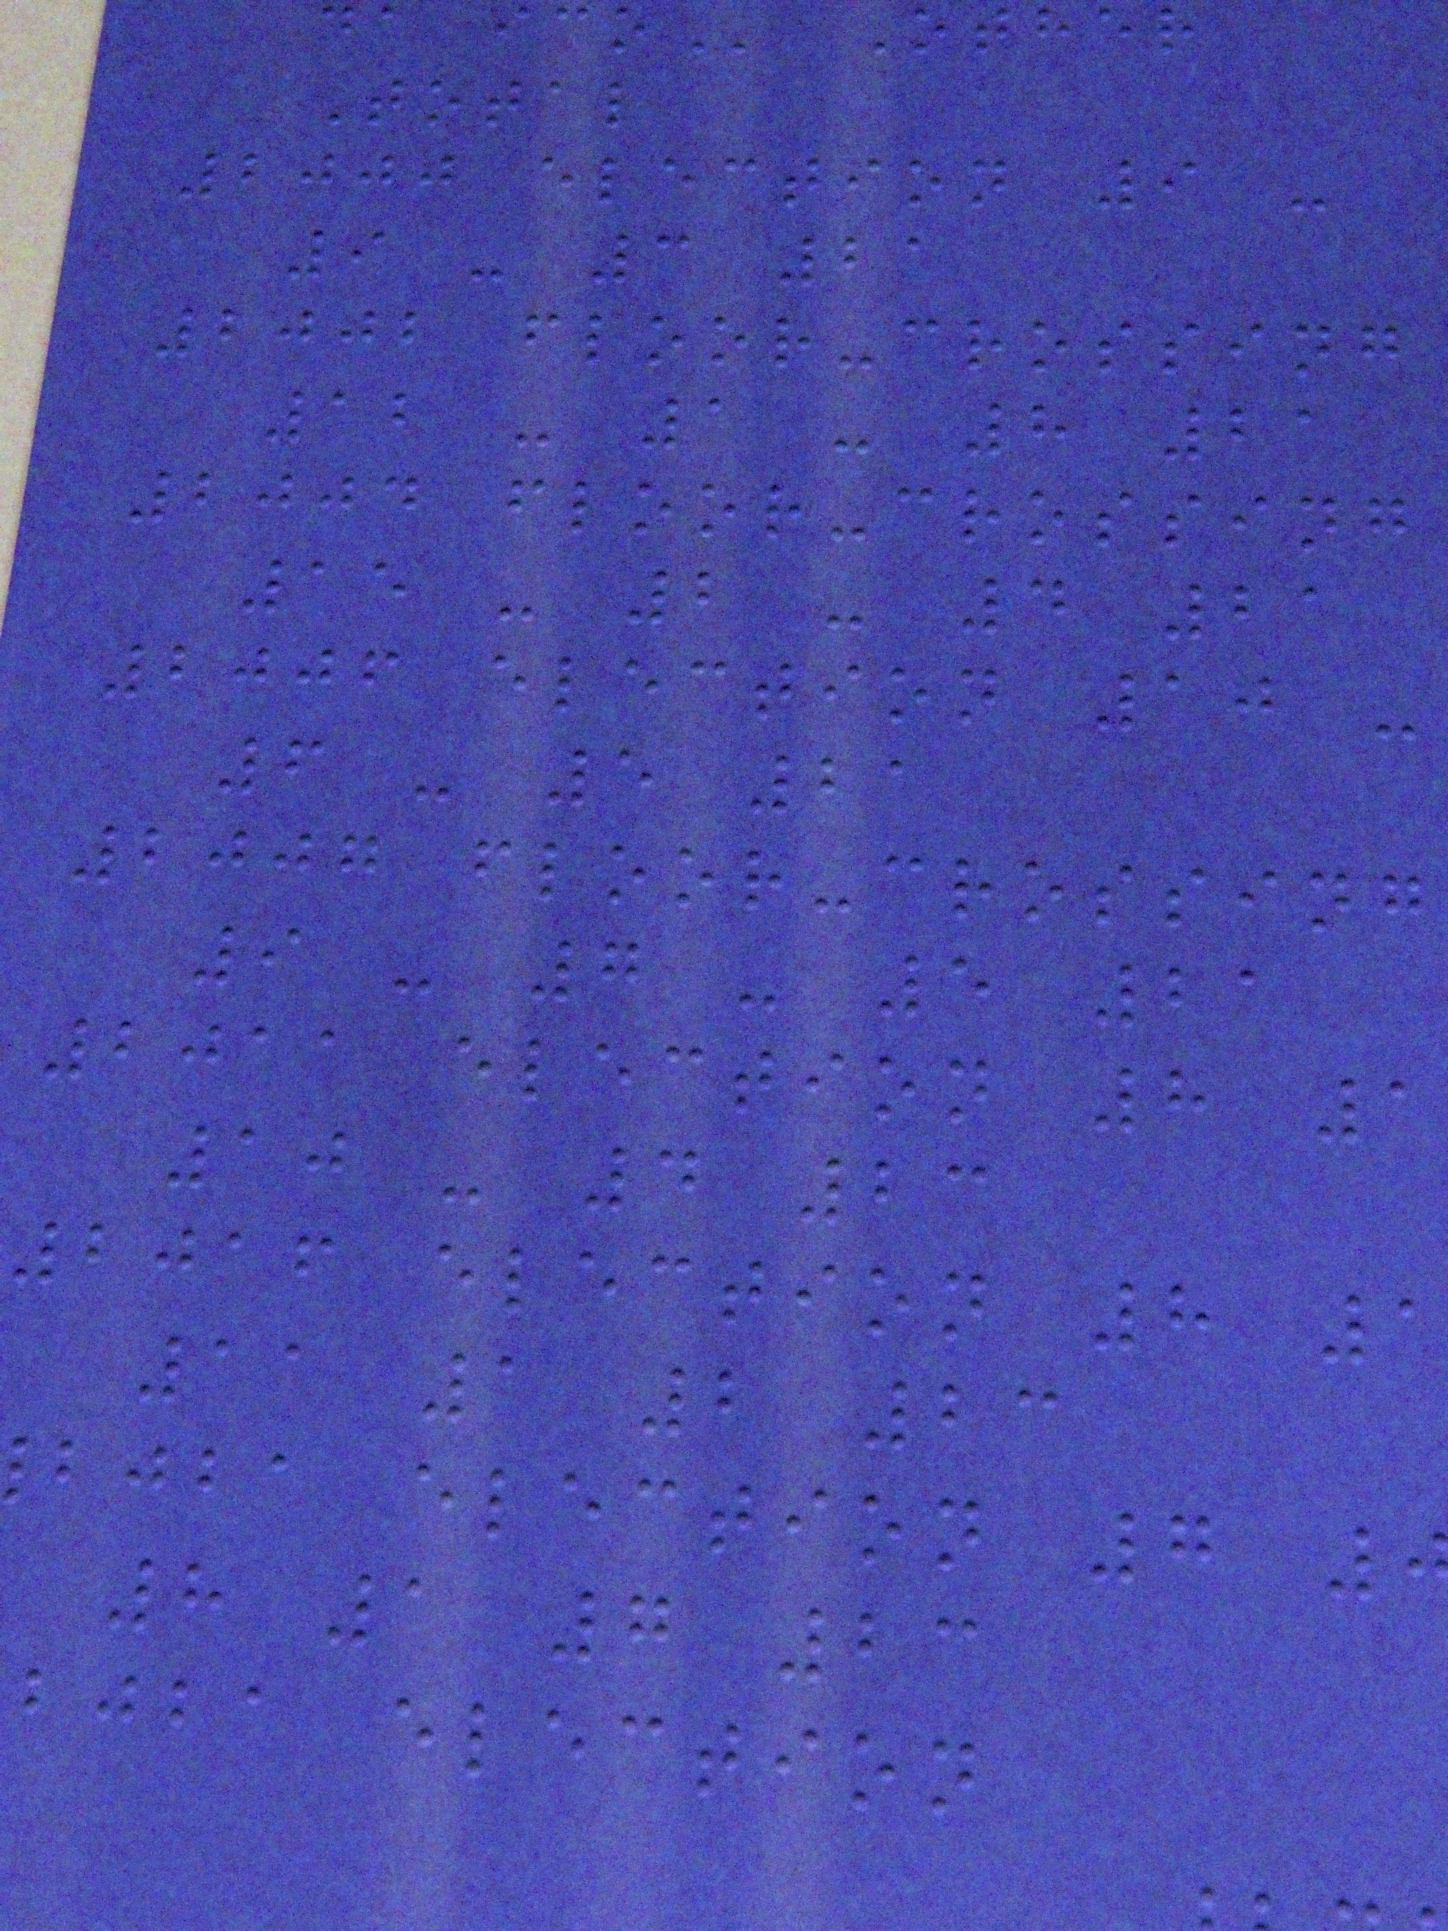Total
2000 election 9 -
9 - 3 21
2002 floor-crossing
12 - 1 - 8 21
2004 floor-crossing
15 - 2 - 4 21
2006 election 10 -
6 - 5 21
2007 floor-crossing
9 - 7 - 5 21
2011 election 8 1
10 - 4 23
2016 election 8 1
11 1 2 23
bjba election 7
8 1 7 23
bjba election
